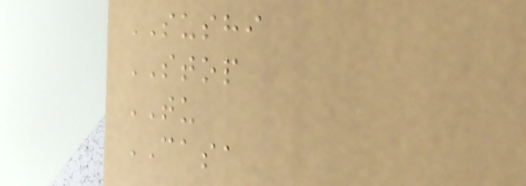SUSHI
STOP
TU
CASA
